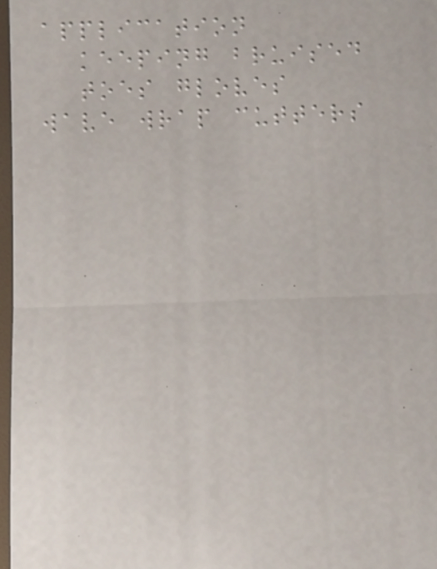application
keeping bruised
toes gloves
wave wrap cutters
